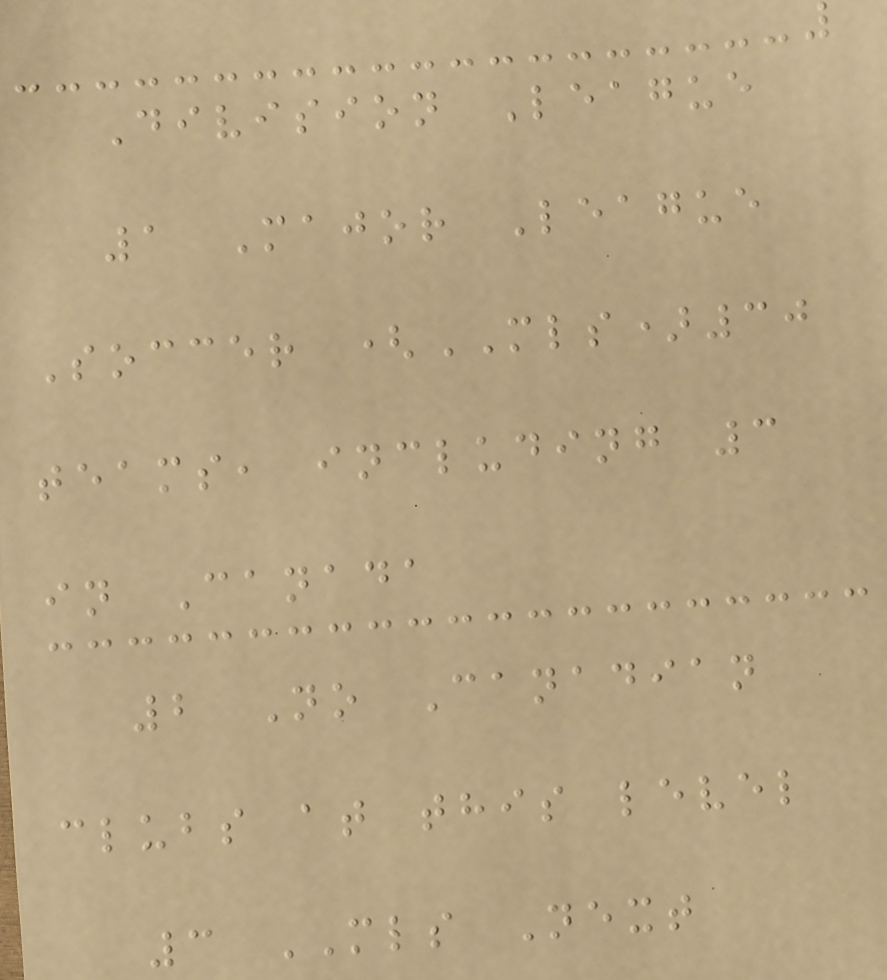Division League
1 Major League
Soccer (MLS)30
teams, including 3
in Canada
2 No Canadian
clubs at this level
3 MLS Next
